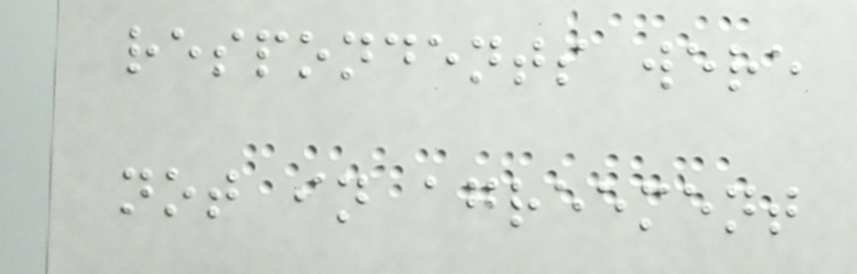respondents were
not in agreement
